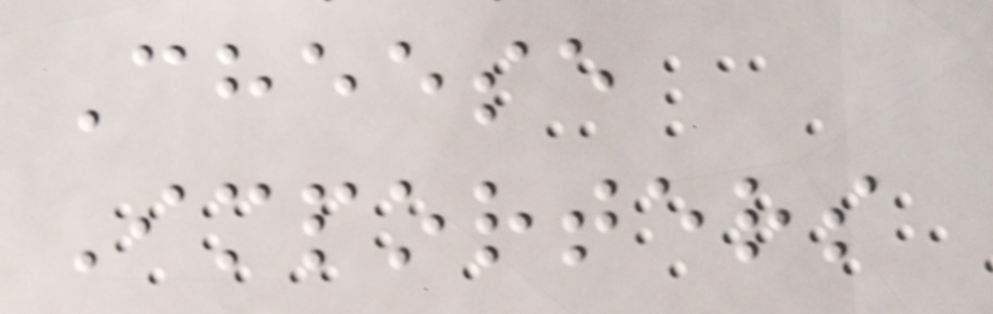Cheese
Importers
